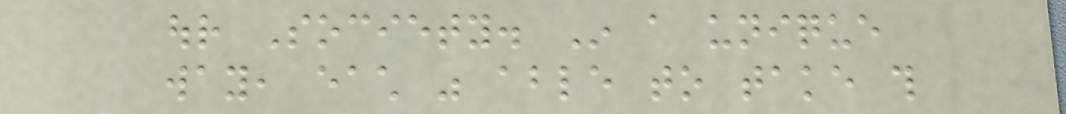our Society. In a unique
way, each was able to take this
